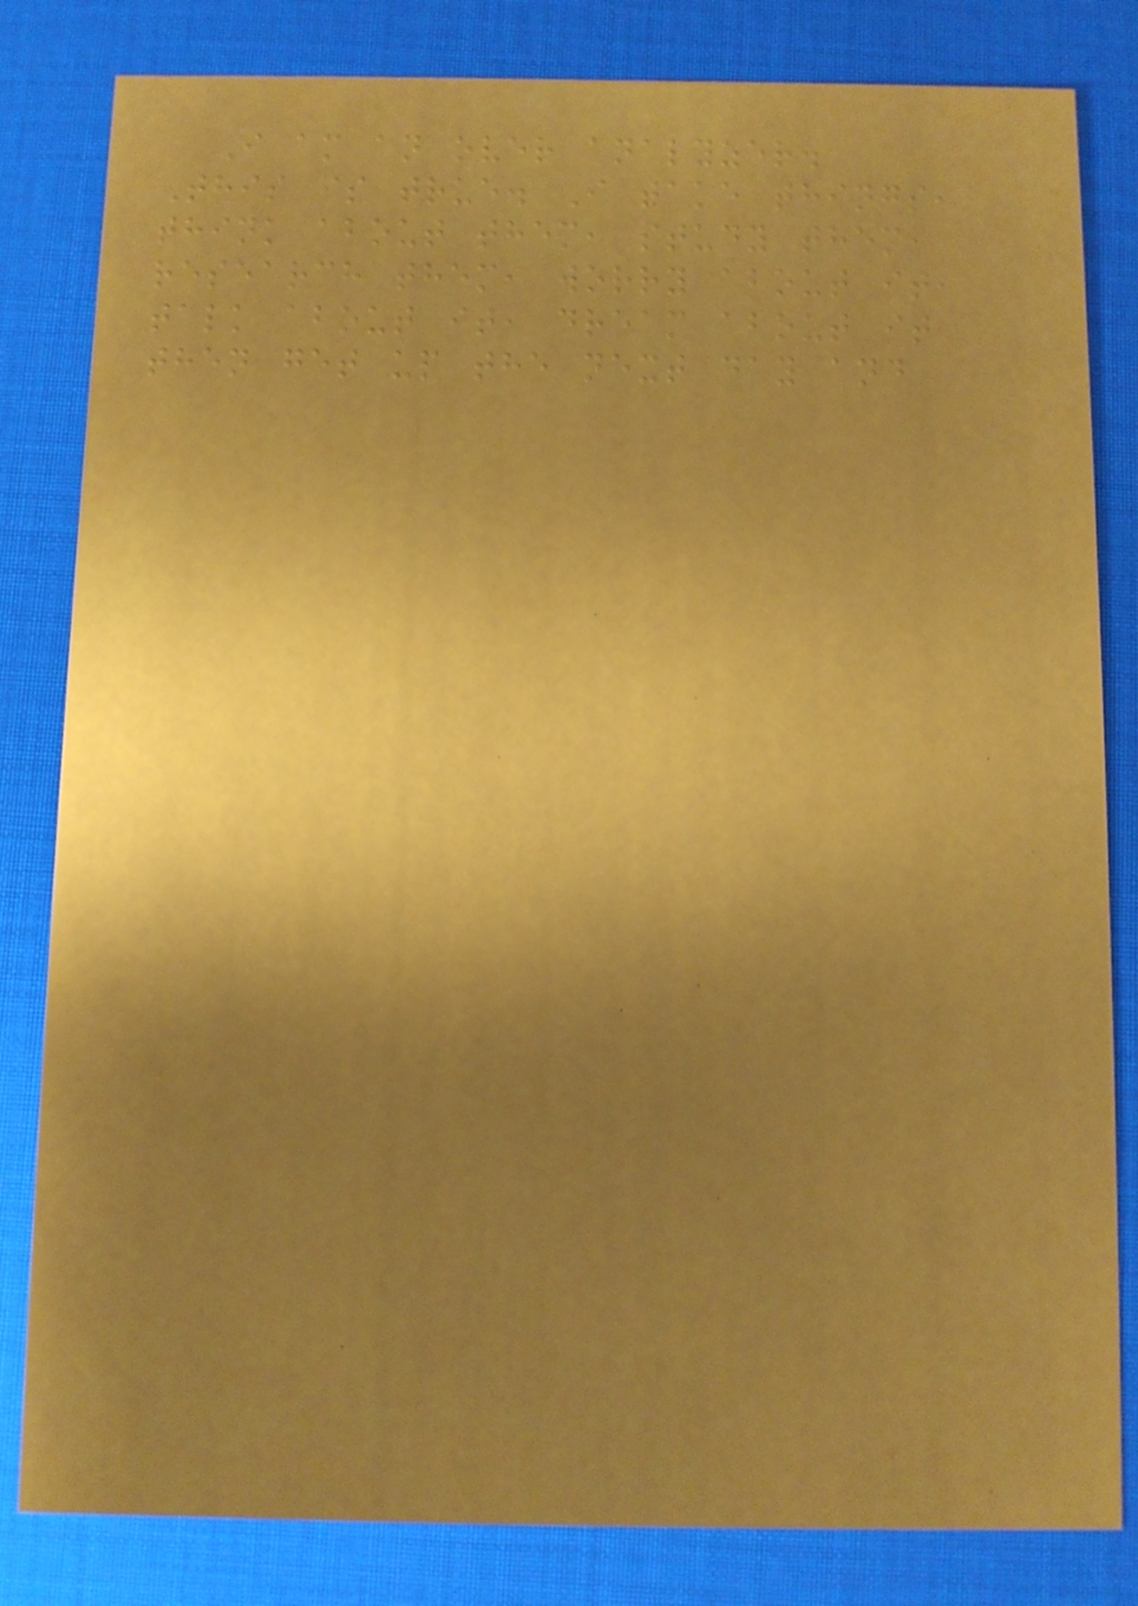I am an over analyzer.
This is true. I take things,
think about them, study them,
research them, worry about it,
talk about it, dream about it
then get up the next day and
